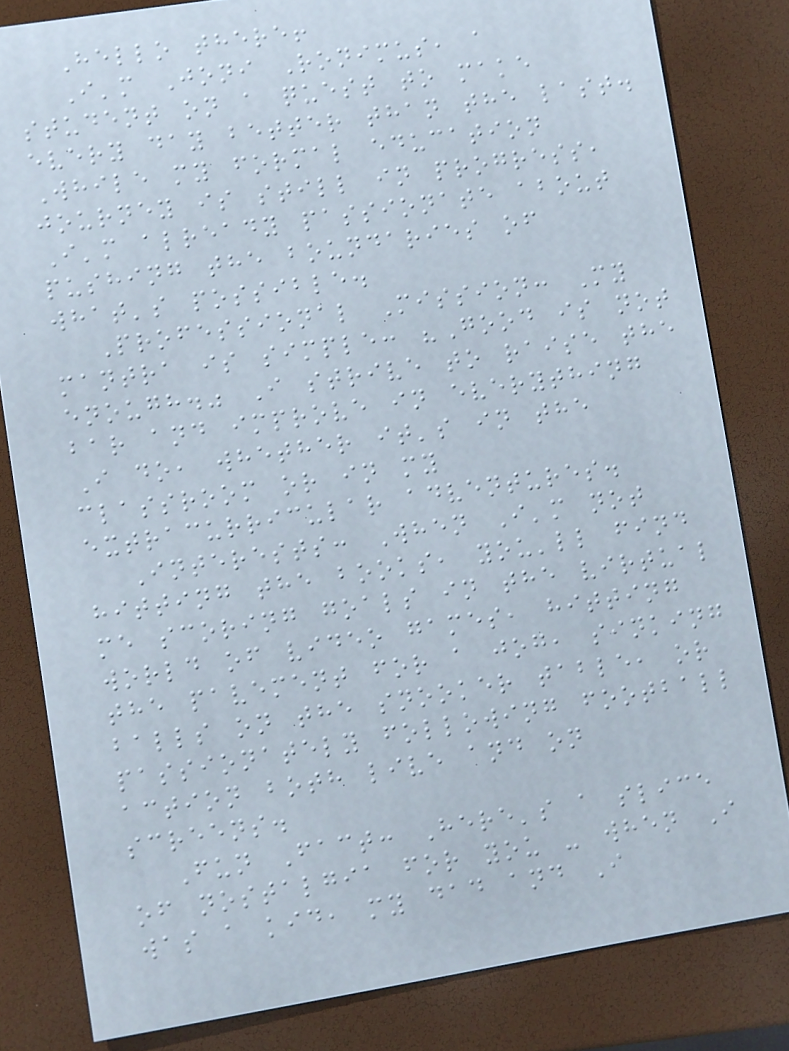Hello there!
I'm Joni Ronimus, a
student on a quest to make
every day better than the last.
While my formal education
journey is still in progress,
I'm already passionate about
pushing the boundaries of
what's possible.
Professional Mission: My
mantra is simple: "Good is not
enough." I strive to raise the
bar and improve in everything
I do, whether it's in the
classroom or in my
extracurricular adventures.
Interests: When I'm not
hitting the books, you'll find
me scoring goals in the virtual
world of video games, hitting
the pavement for a jog, sinking
balls on the snooker table, or
passionately following football
action both live and on
screens.
Fun Fact: Here's a slice
of nostalgia for you - when I
was a kid, my dad and I
